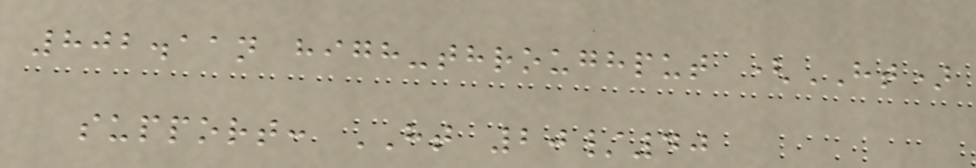802.11n high-throughput (HT)
support: HT 20/40
